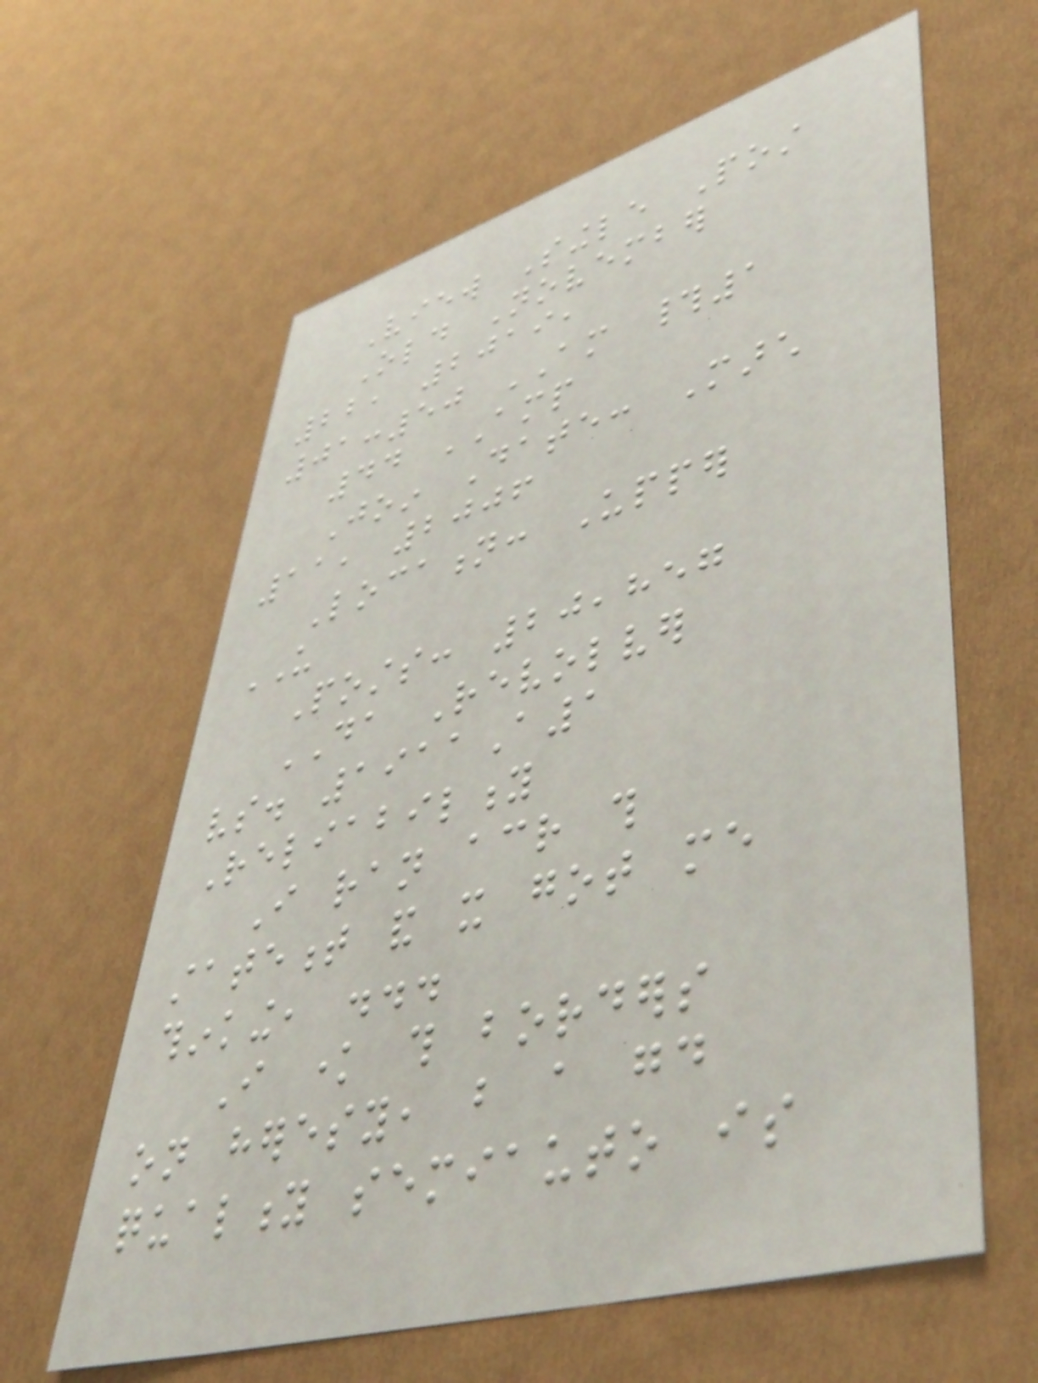View Single Post
Old November
22, 2019,
01:50 AM #1
44 AMP
Join Date: March
11, 2006
Location: Upper
US
Posts: 20,857
DA Revolver
vs. 1911A1
Reliability
I ran across this
statement and it got me
thinking, ...
I know this borders
on heresy, but a good
quality semiauto is
